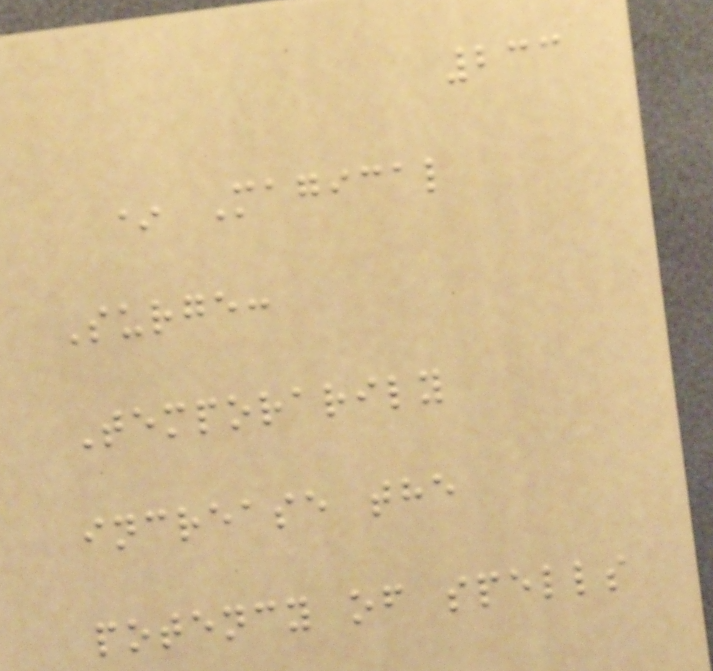233
* Magical
Surge:
Temporarily
increase the
potency of spells
